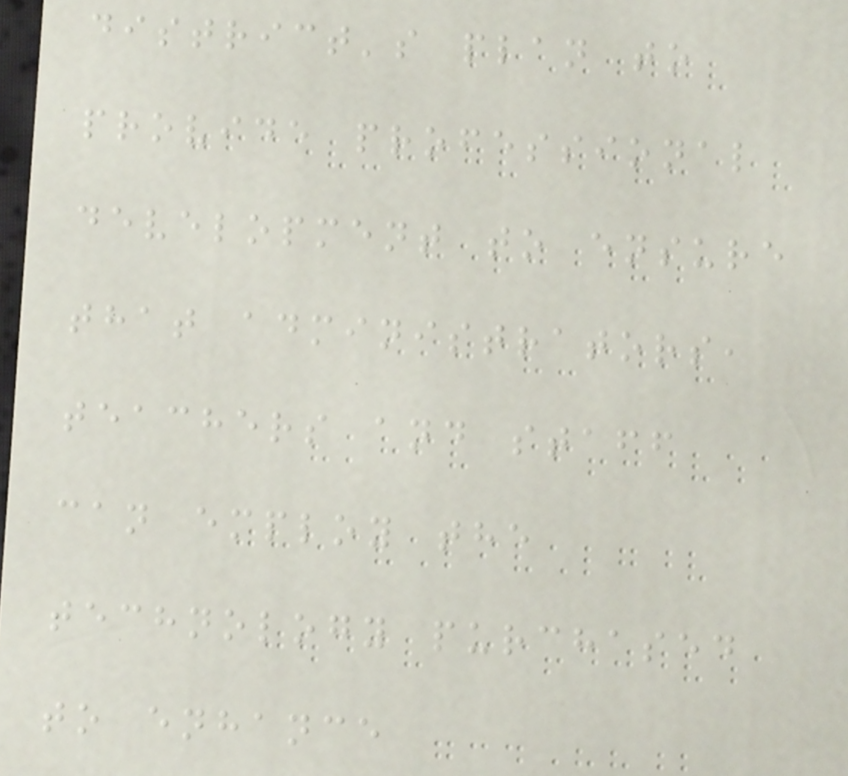district's plan to
provide professional
development to ensure
that administrators,
teachers and staff
can employ the
technology purchased
to enhance
